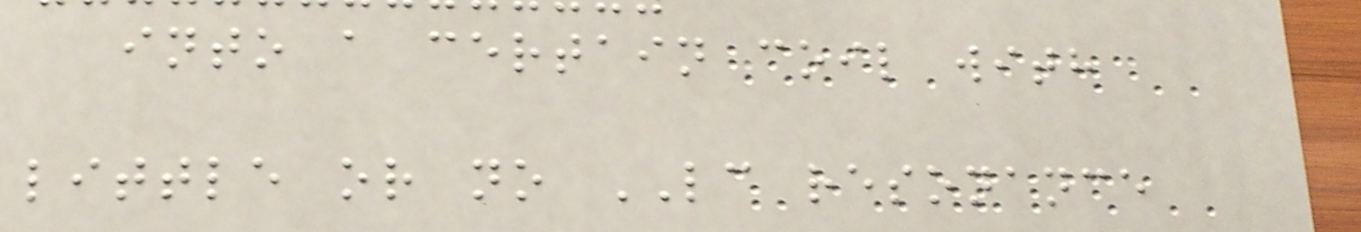into a certain coil with
little or no LC resonance
